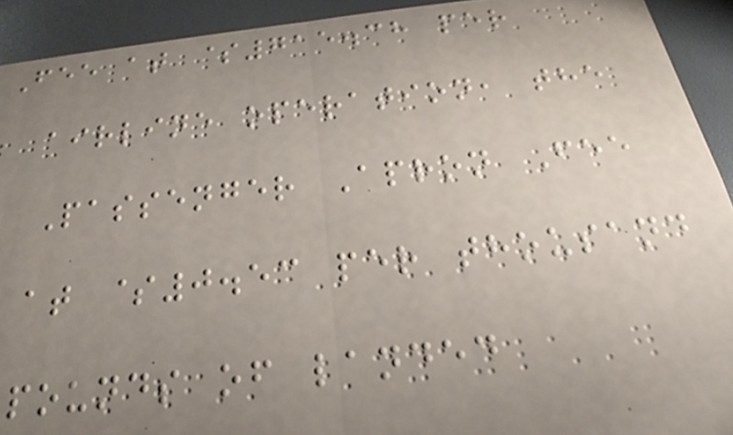Fee at $715.38 per
airline operation, the
Passenger Apron Fee
at $0.53 per thousand
pounds of landed
